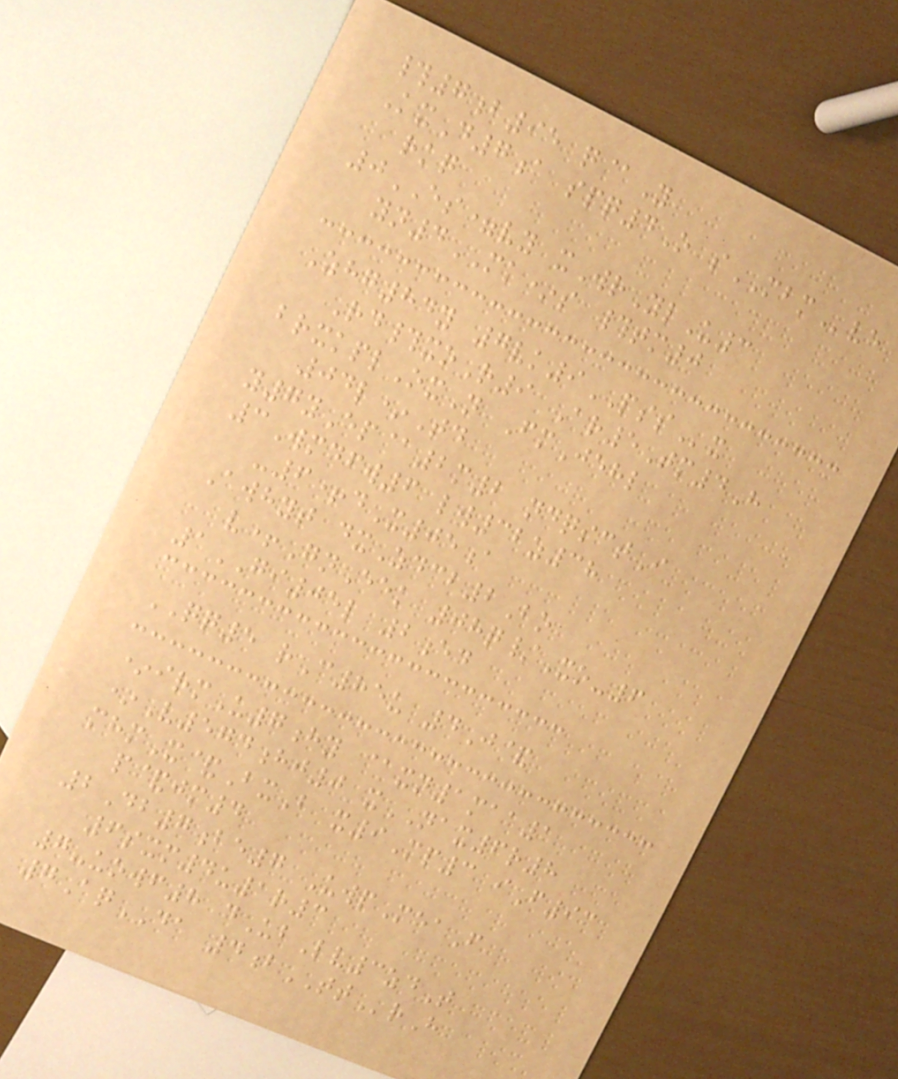#7b95 q@Y
KxD7a spq4O sMBMve
rkq
0ES=vy xWrYlU3
yn4MK*s #tm0
Zhg84y 7vk9PSSx
Rd#xoR9 Ar5Tm4H
brxkplOxN FmJehl
04l*Td
y7yEp@2m2 ndqsctI
3Wmdfw6 lw32z38
-6+dX05a
Awhyt dxZdcb2Bo
v+GnEek 08q/Xo-6
1GI05l 2ed
QQ5 rC85u 4J&
*irmU7hy @xn1maa1
*V574hj0 xNAX6r8
mhmX&BxB x9Mp3 iF93
p&jm4
2Db7be7 UwpMeaF
6sxm4u1r3
7-uowf8 dUbLv3zdT
7AqDA 4bTTrH
